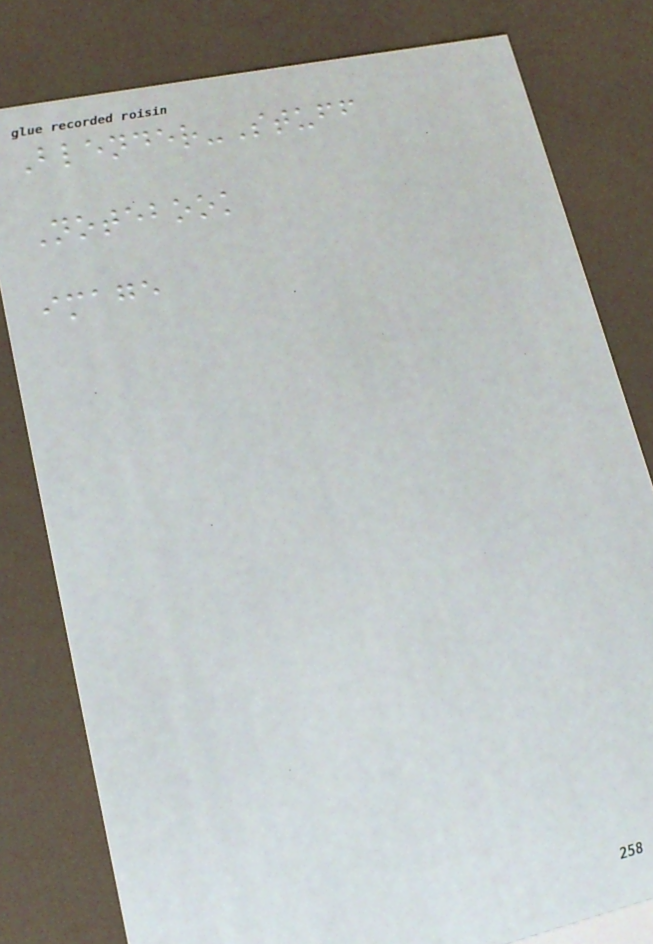Blender-Stuff
Notebook
image
